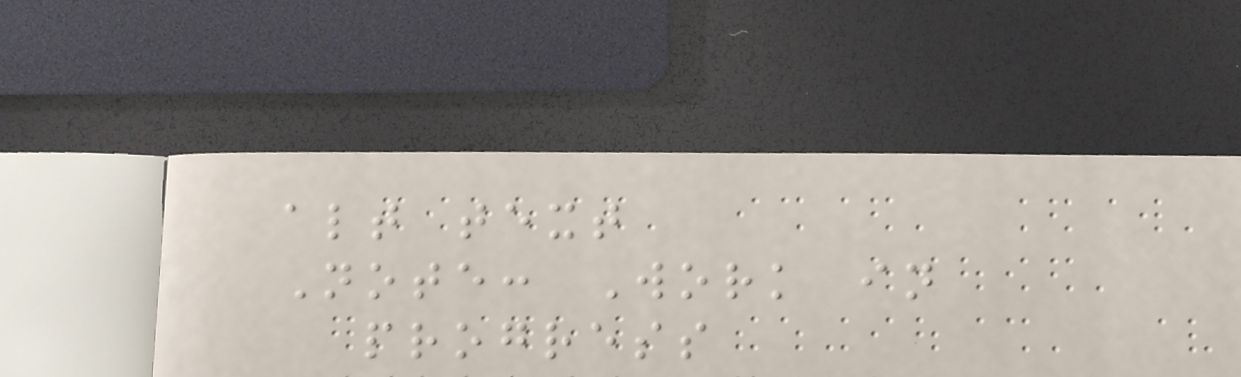alt text
Note: Work in
progress
